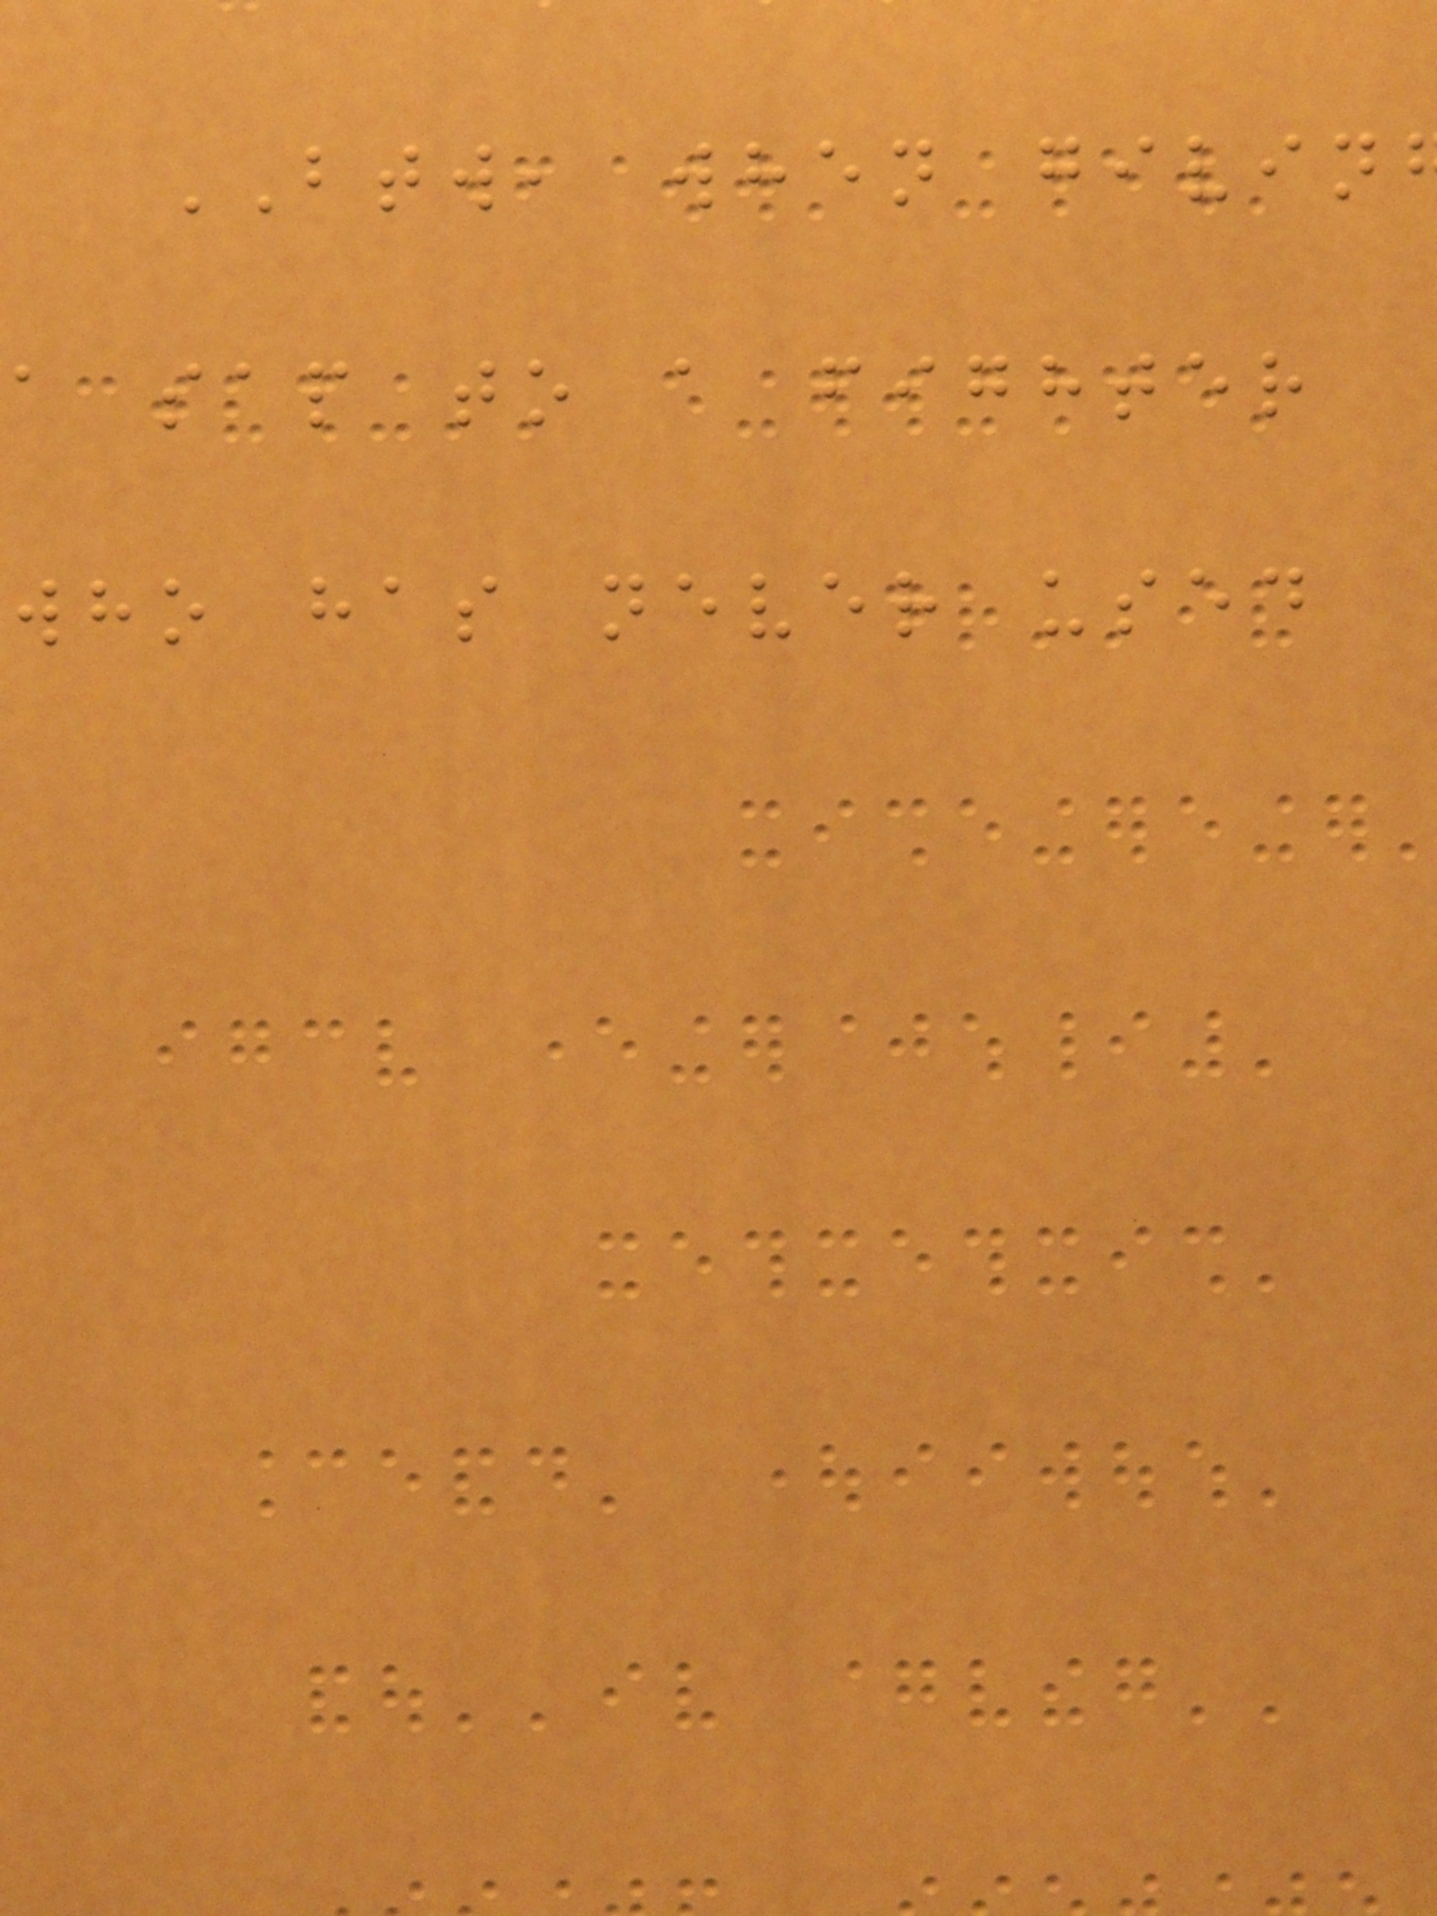BTW, when givin
a sap to a fighter
who has never used
